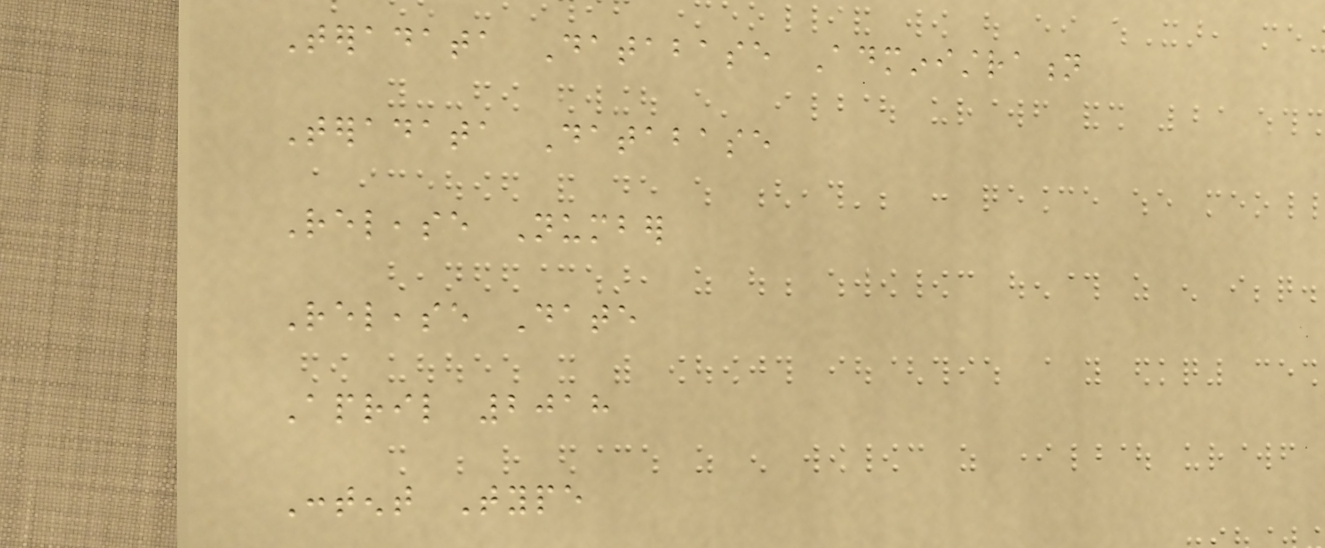Teradata Database Administration
Teradata Database
Release Number
Release Date
April 2018
Content Type
